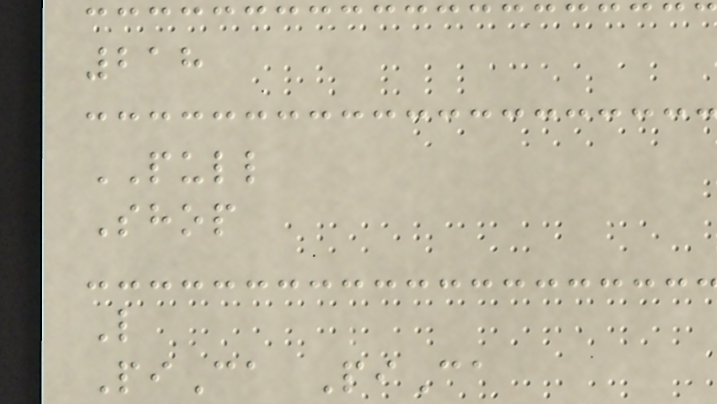218
PULL
Shop
L
PiCa PiCa
